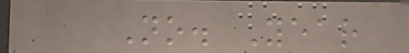No. Year
